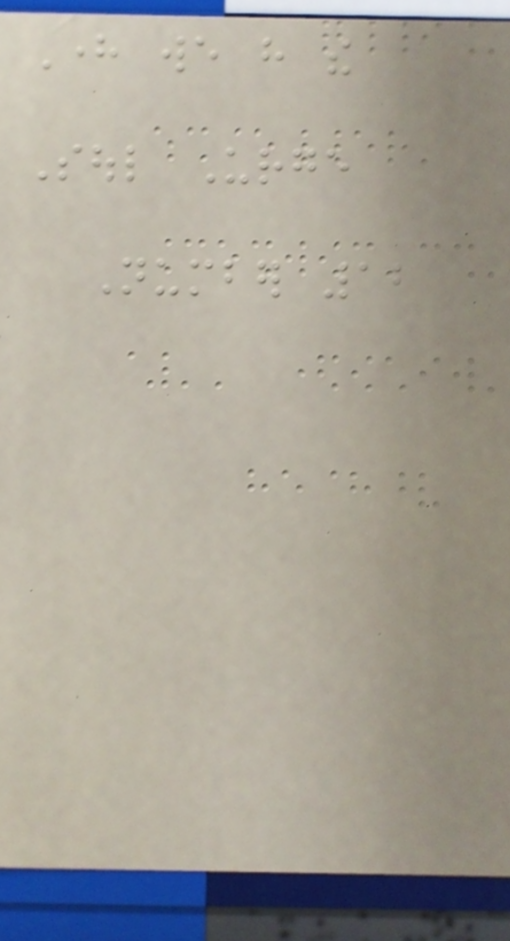Here we have the
Soul Urge
Number 12
